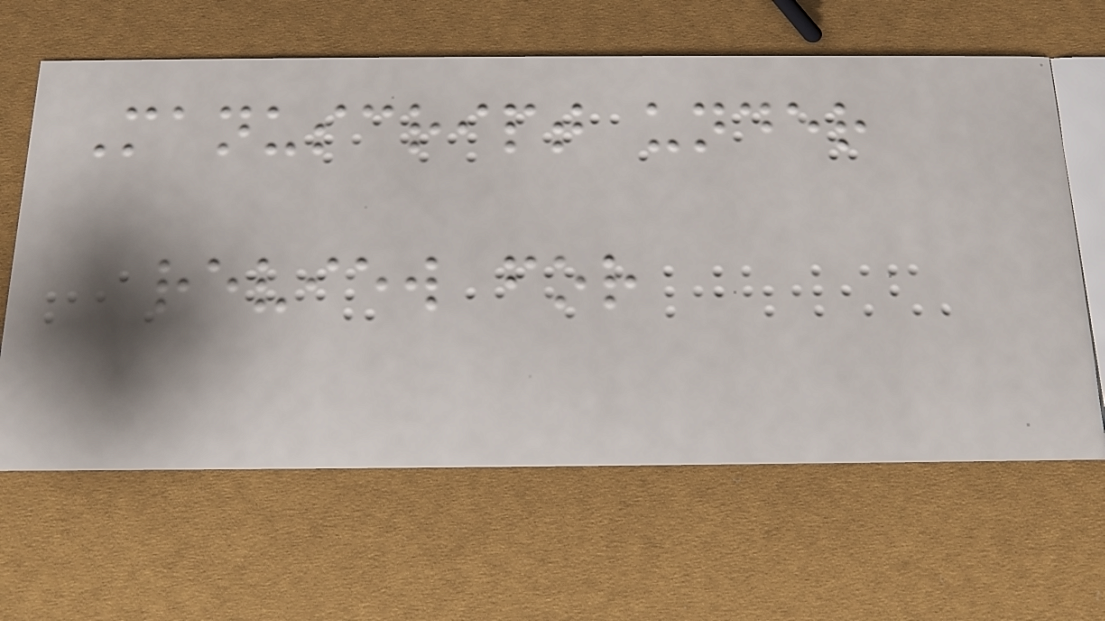Manuscript under
review for
